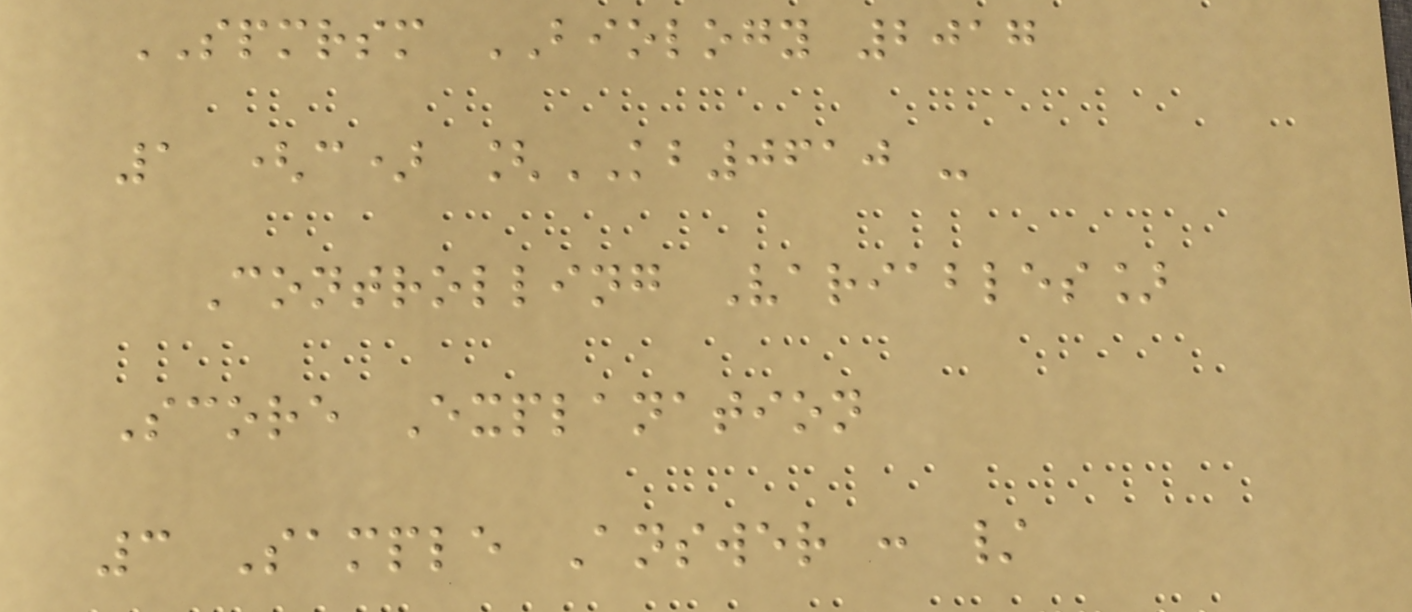SPMRSM BIOLOGY 2017
1 (c) [KB0610 -
Controlling Variables]
Score Explanation
3 Sample Answer : /
